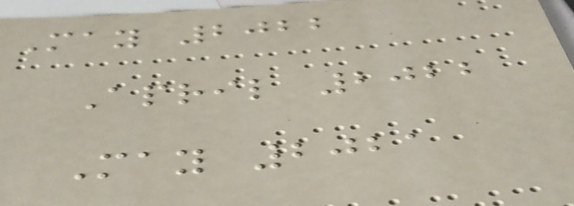May 2022
April 2022
May 2021
